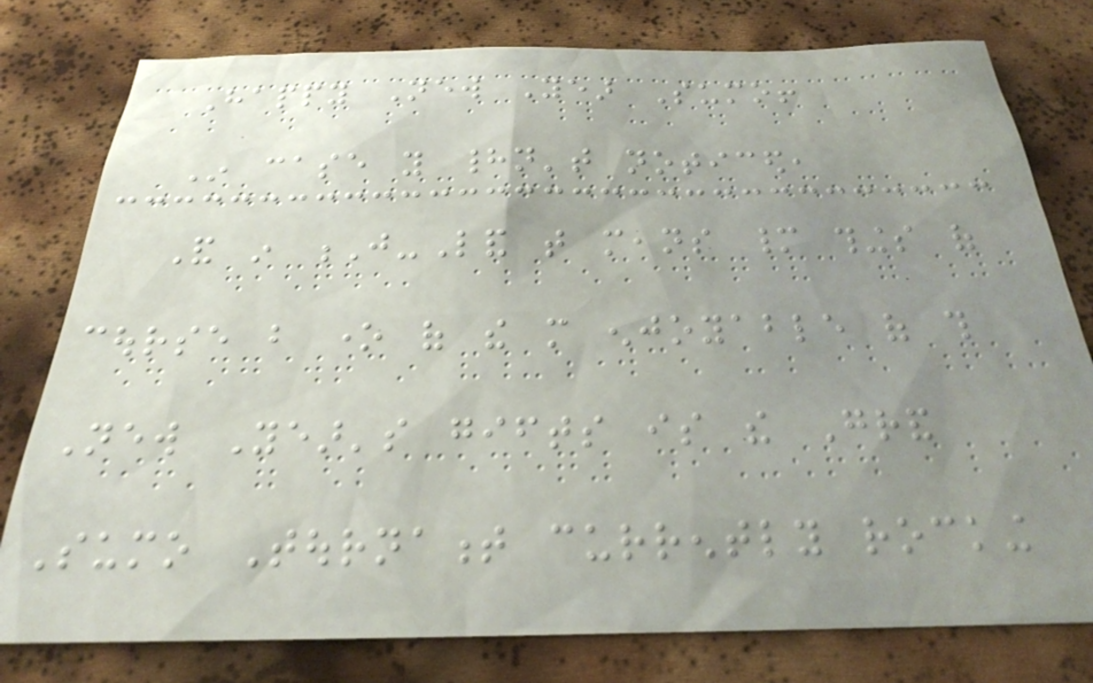Happy New Year Sumo!
In case you hadn't noticed,
And in J-Land that means many things of
course but one of the more enjoyable of this
New Year's gifts is the Grand
Sumo Tournament currently rocking
